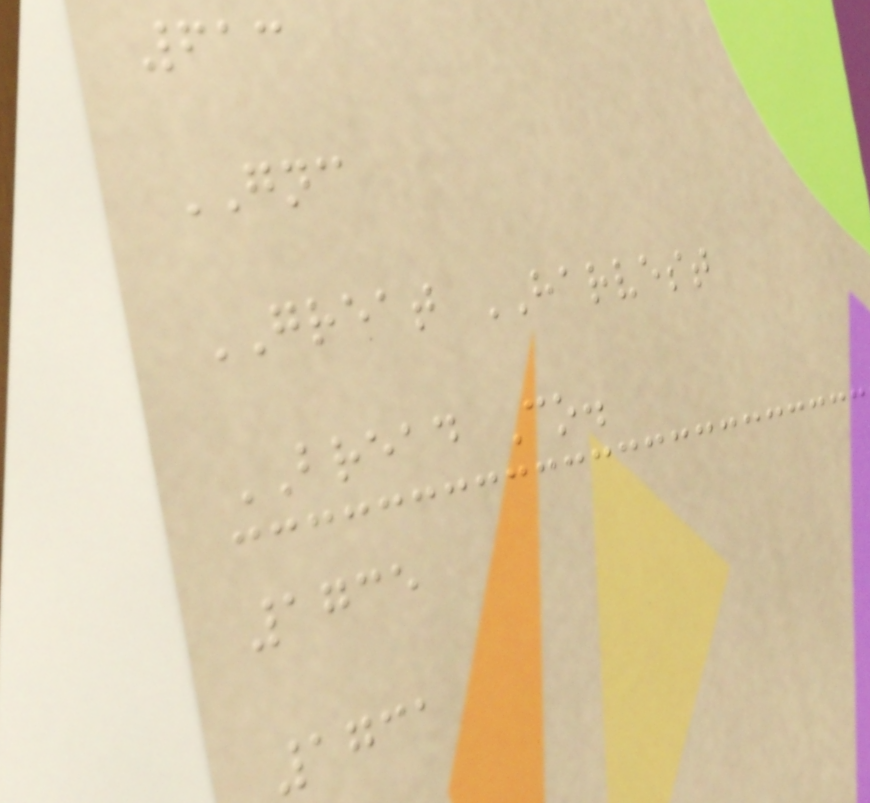613
GNC
GREAT HARVEST
BREAD Co.
1735
1731
